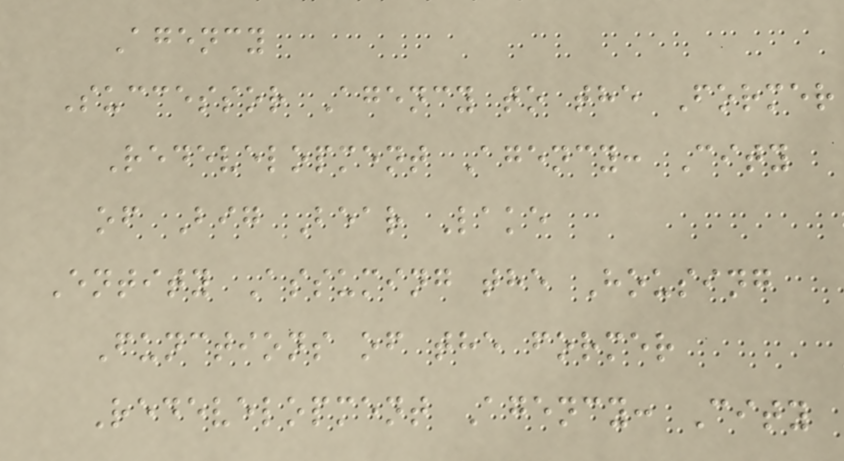Agency
Successor Agency to the Former
Redevelopment Agency: City
of Big Bear Lake
Entity Assuming the Housing
Functions of the former
Redevelopment Agency: City
